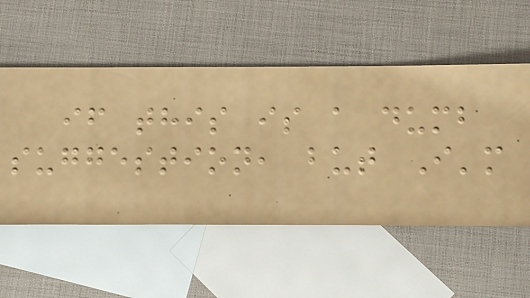if this is a dumb
suggestion, but I'm
